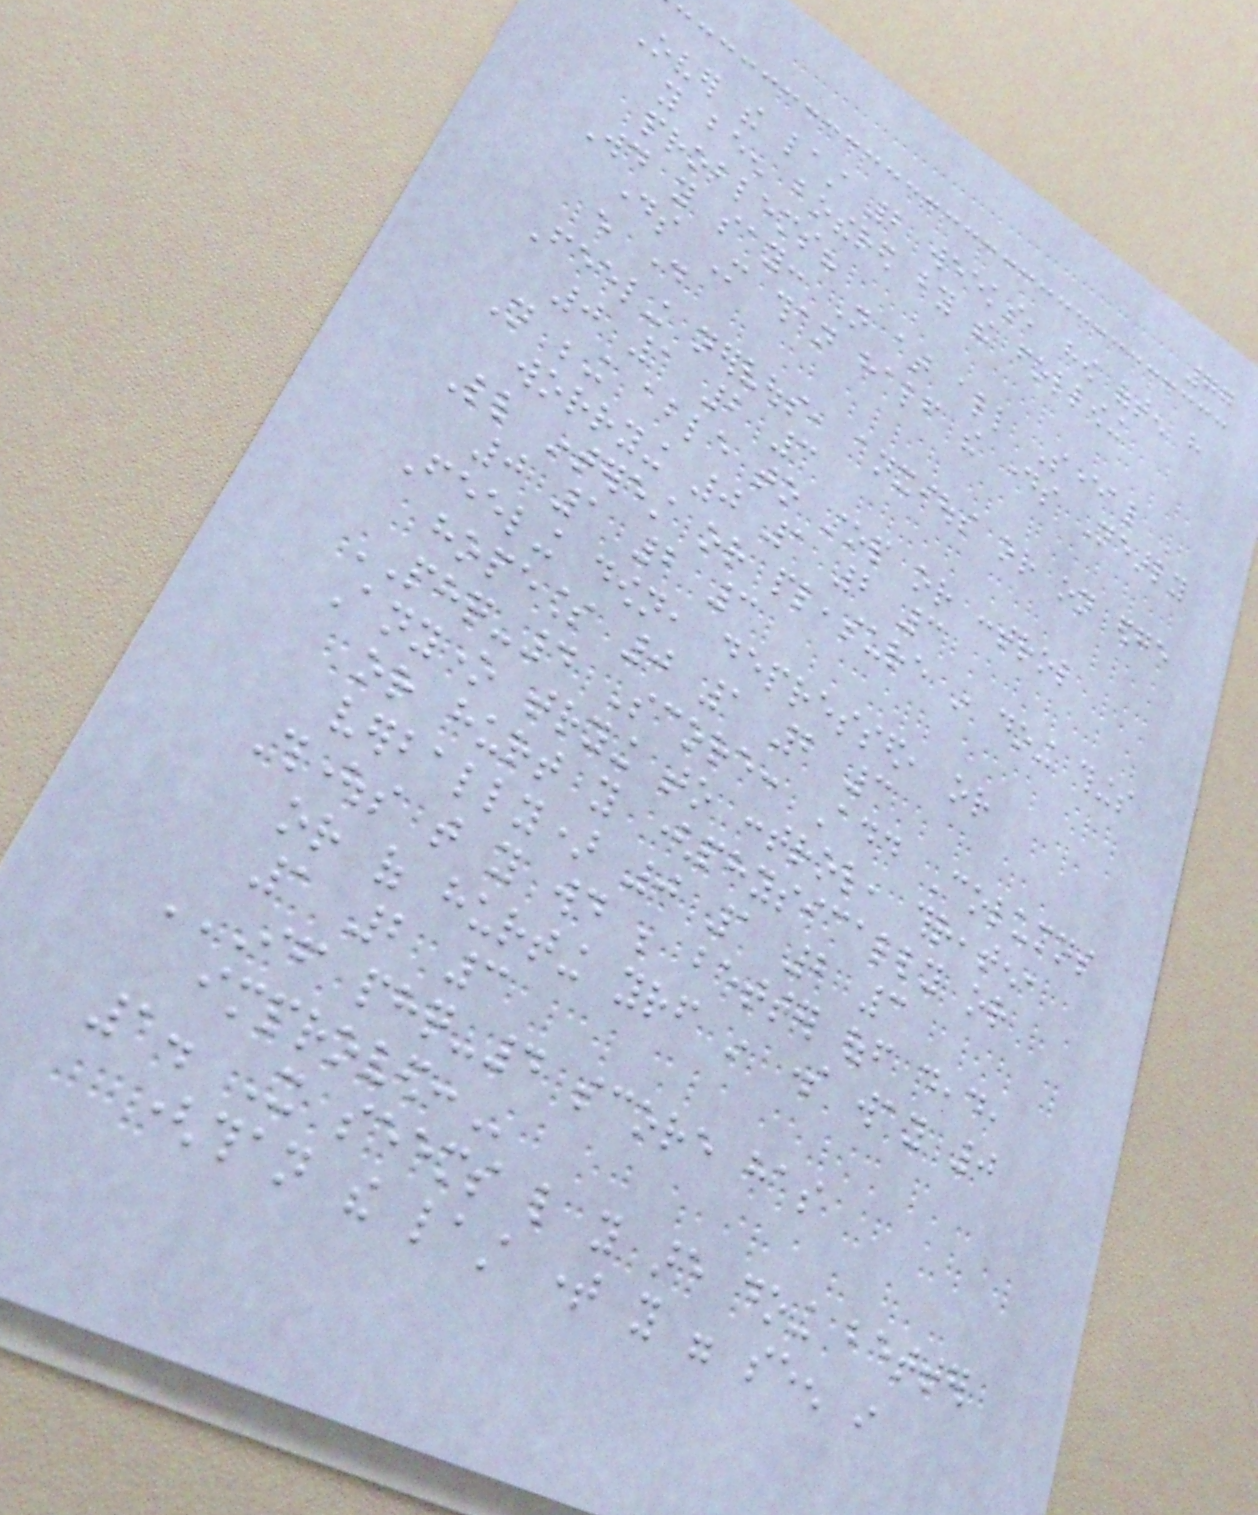77
Over the last 2 weeks, how often have
you been bothered by the following
problems?
Would you say: Not at all Several
days More than half the days Nearly
every day
Feeling nervous, anxious or on edge
0 1 2 3
Not being able to stop or control
worrying 0 1 2 3
Little interest or pleasure in doing things
0 1 2 3
Feeling down, depressed, or
hopeless 0 1 2 3
PHQ-4 Score: Add Columns
Anyone trying to control, threaten,
or hurt you (physically or
verbally) 0 1 2 3
Thoughts that you would be better off dead,
or of hurting yourself in some way 0
1 2 3
IF PHQ-4 SCORE HAS
IMPROVED:
1. It seems like you are doing better
(than the last time you were seen in
